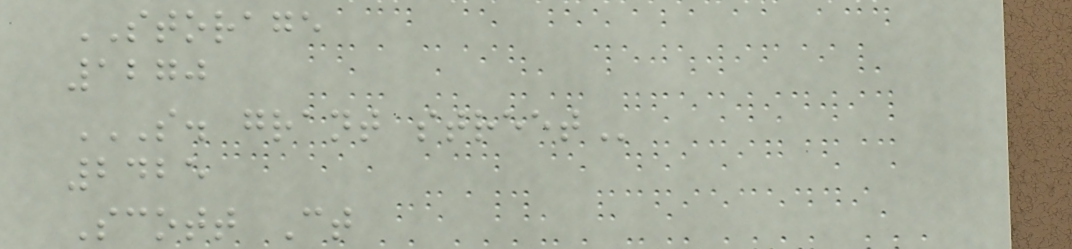STORAGE
1270
S. GRANT STREET
2425
Scott Ct
